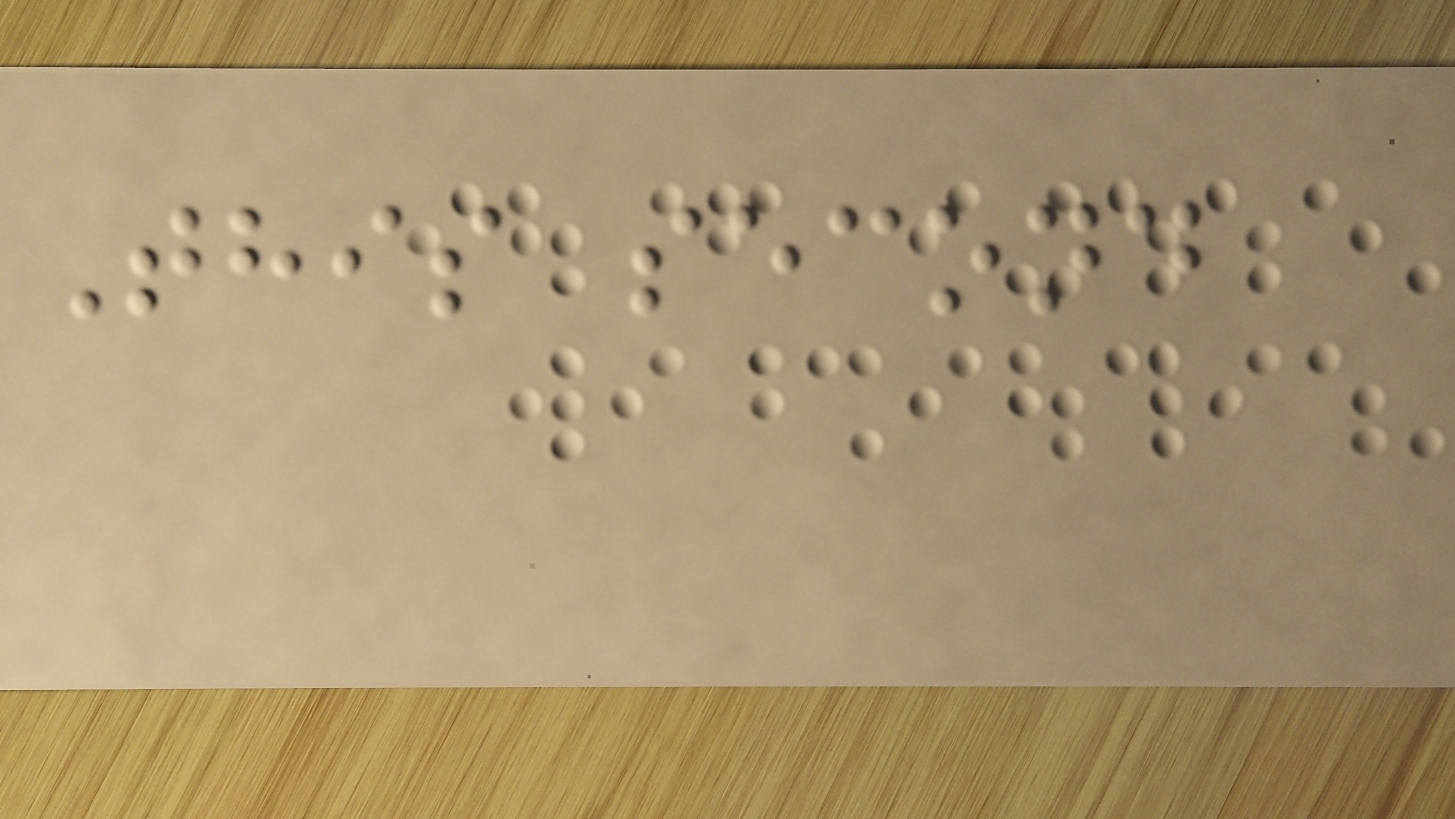This second
